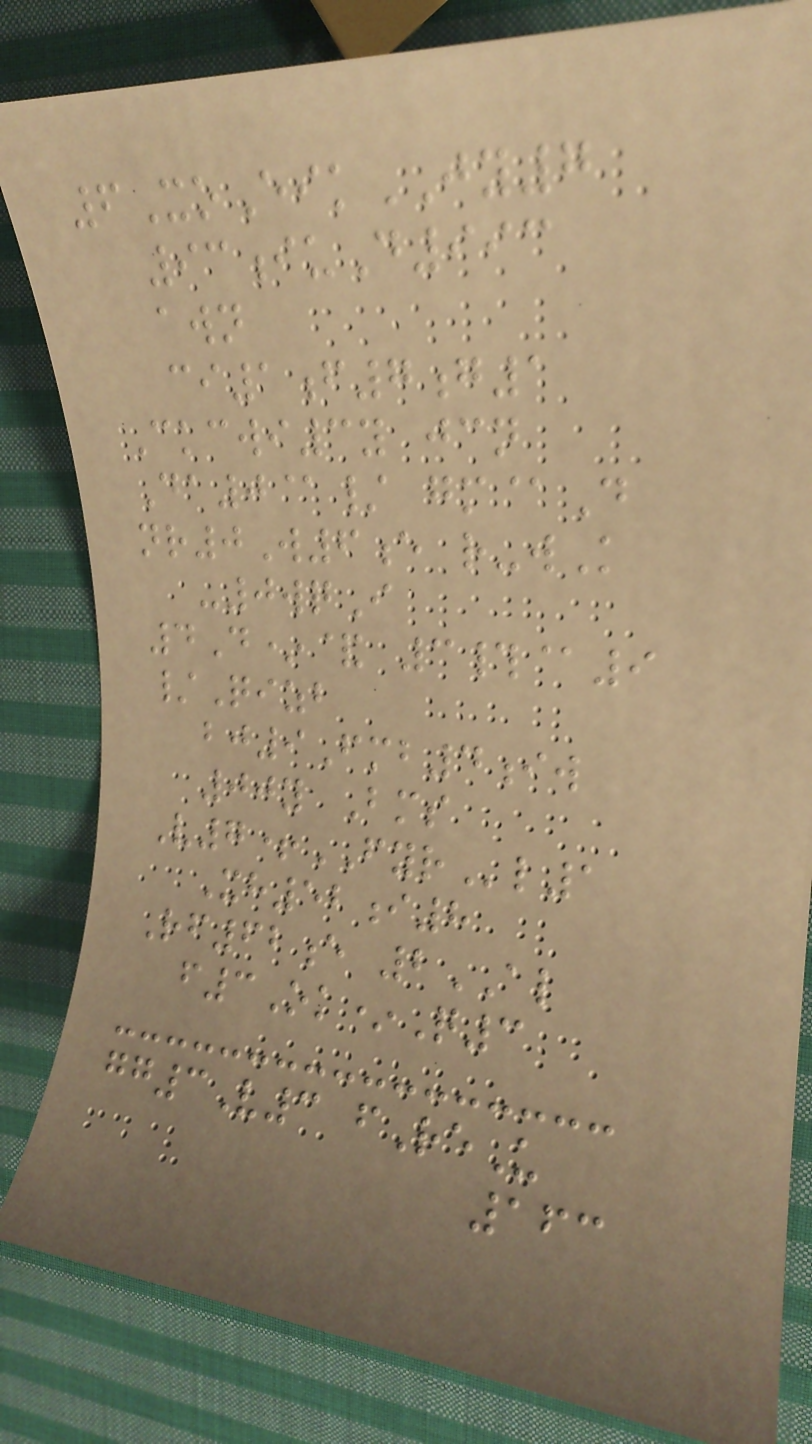6XoEikJY7
93iuD993
awn
ci1f7g1
Ckcwi3y jcn
Da0@/ gm@D
nr0W6e r-wK
-0wqI
4D*& 3#@9
/Qizb
bj9Fmb4iw
00y Bms
V7+FYRl1
Xh52i8
Rf62e 2AL
f3Ok*Q3
gg3V3 fReU
163
